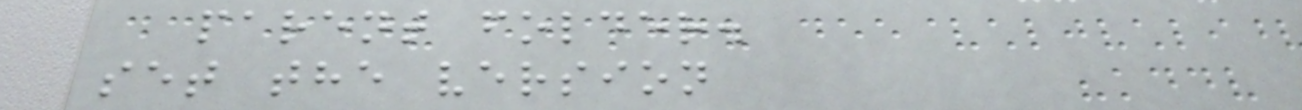parent folder.
set the version
